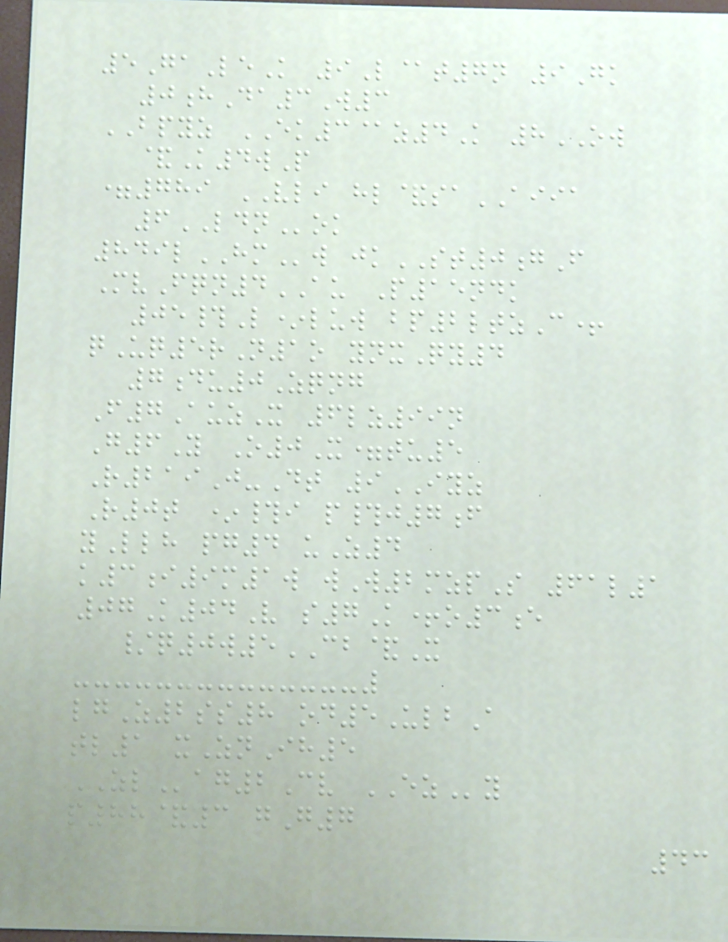5GaLeK 9L@t7n 9Gk
0hDa3W3
BPYZ EK3@z4K 8OW
&K4wP
=789 VLI hl&saAIIA
6LDNok
849lHMw jkST0gF
MvFqn4AU P15ndk
05#L*luw bp2ltzC+
qUq5rN1o ynxQy4
7du0Zqng
F7AuzX 6lz99n
G6Y O0X=tu5
R219J-Dt 9IYZ
R0t *#i p#j7f
yLlh pg4 uZ4
k3i9m1w wW2mzpS 61l1
07K04V s7K+o3e
/q0w5CB&X
lgZ2ss8 od5UlbA
tl1 xZnIh5
ZLag2Cv EZy
p88&3 gG7
43
